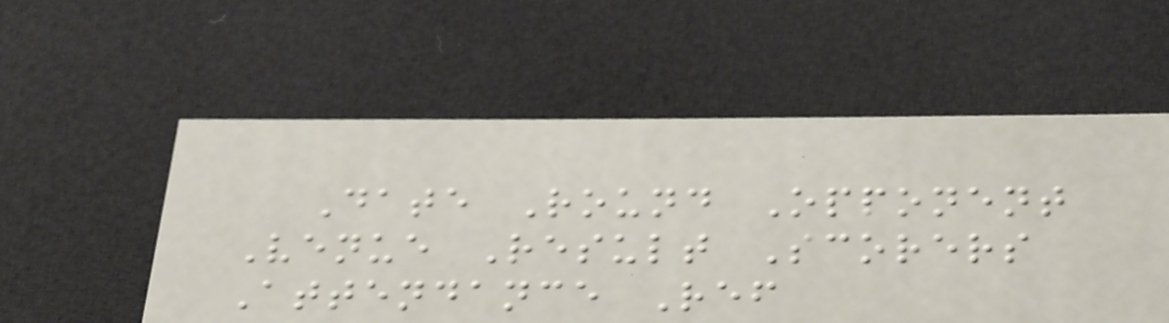Date Round Opponent
Venue Result Scorers
Attendance Ref
